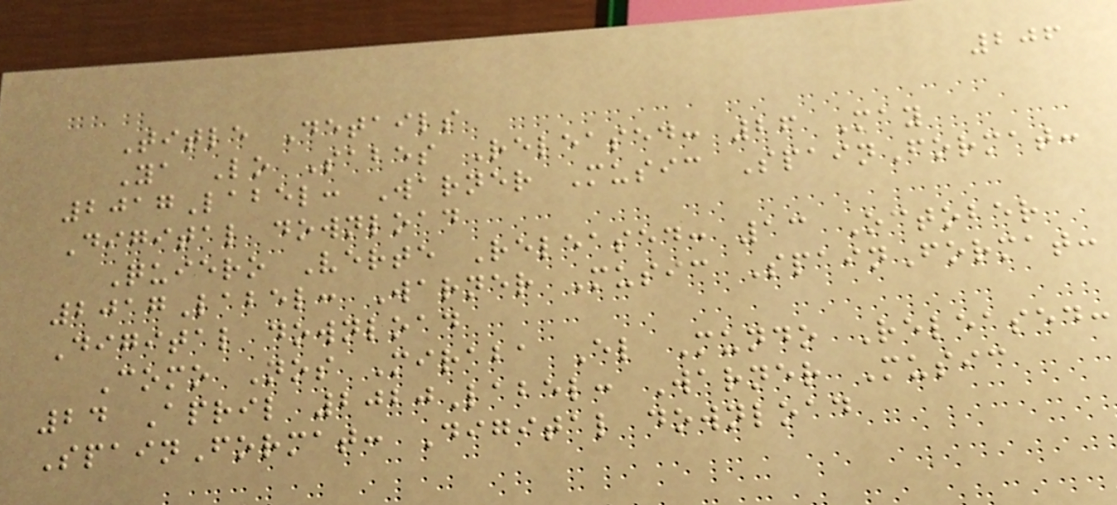206
Title Details
Ya Lo Sabes Released: 26 May
2017Label: Warner Music SpainFormat:
Digital download
Quiero Verte Released: 13 October
2017Label: Warner Music SpainFormat:
Digital download
Como Nos Miraba El Mundo Released:
24 April 2020Label: Warner Music
SpainFormat: Digital download
